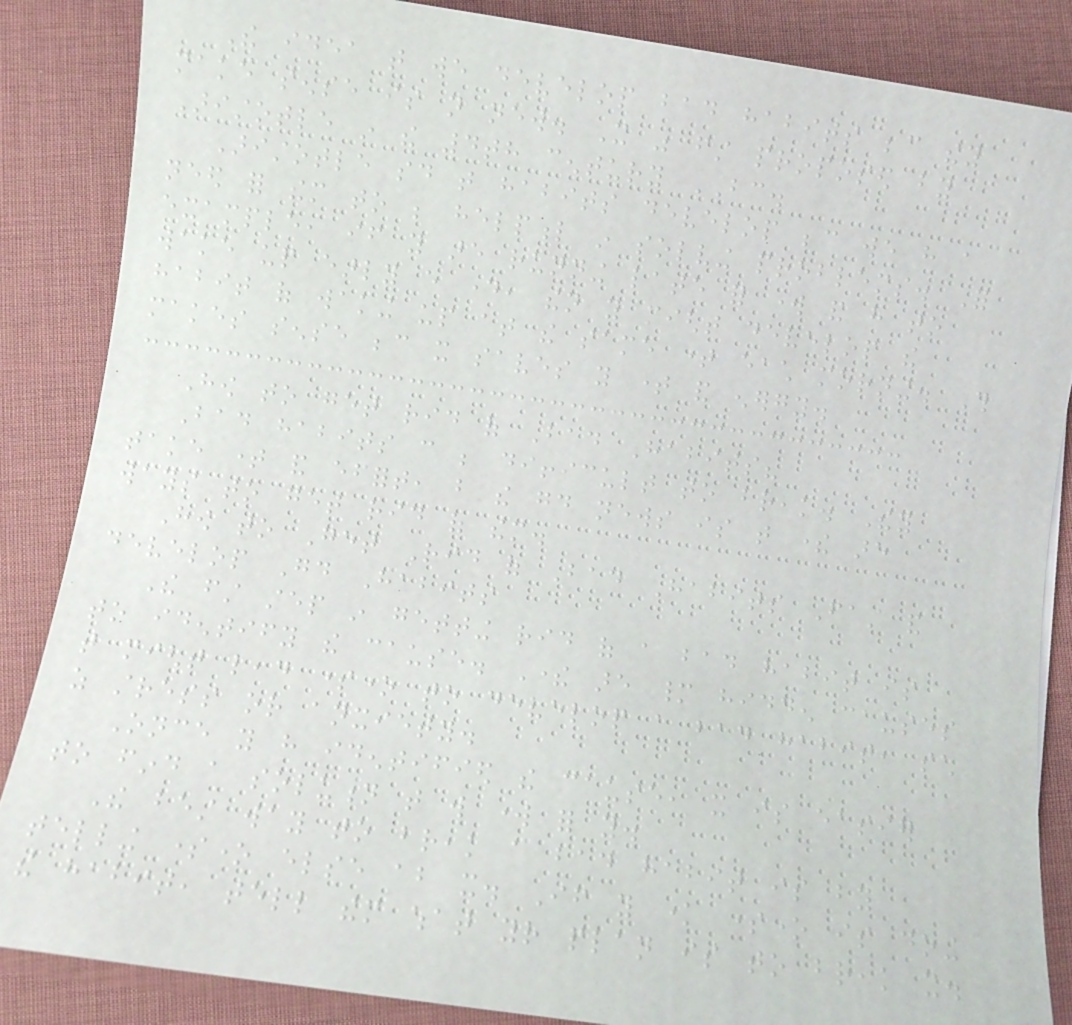The idea that we develop bad habits because they
make sense is not new. It was first proposed by
Aristotle in the 4th century BC.
Aristotle said that habits develop because we have a
need for them to be helpful in solving problems. For
example, if you are running late for work and have to
wake up early every day, then you might develop the
habit of waking up at the same time each morning. This
makes sense because it saves you time and energy.
How to get rid of Bad Habits?
Bad habits can be difficult to break. They
take time and effort, but the good news is that there are
ways to get rid of them.
How to Get Rid of Bad Habits Fast and
develop Good Habits
The first step in getting rid of a bad habit is
to identify the cause. There are many hidden causes
that might lead someone to develop a bad habit, such
as stress or anxiety.
Once you have identified the cause, it is easier
to find a solution that will work for you.
The best way to break a bad habit is by
telling someone else about it. If you know someone is doing
the habit, tell them what your plan is to break it.
